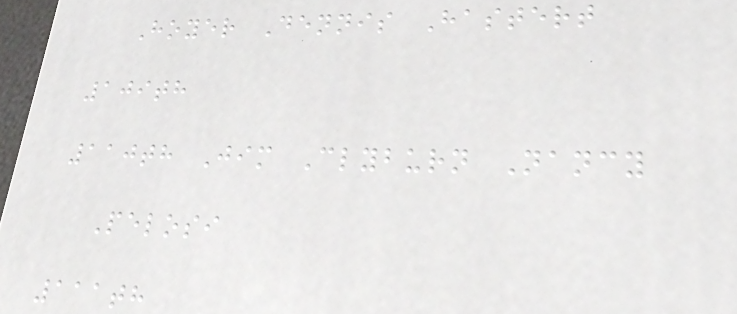Hoyer Dennis Hastert
109th
110th Jim Clyburn Nancy
Pelosi
111th
